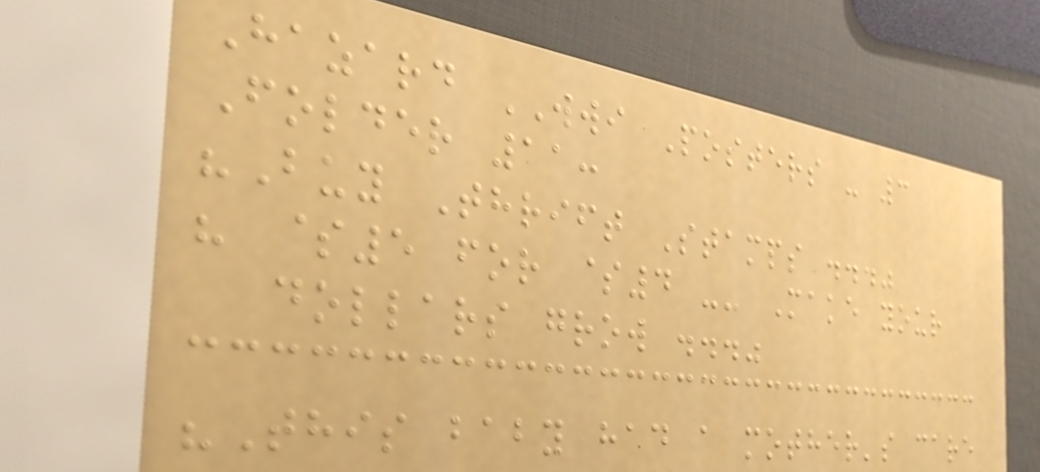Hazard WWI Posters - 3
Folder 11:
"Buy Thrift Stamps ..."
" $5 for $4 -- Make your
dollars grow ..."
"This baby had a mother's care
